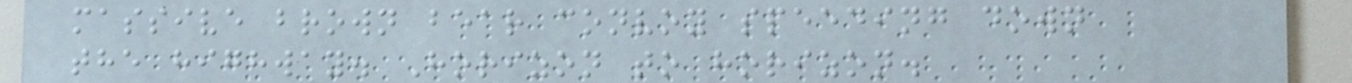massive brown bear convoy speeding down
the highway. Horizon to horizon.
